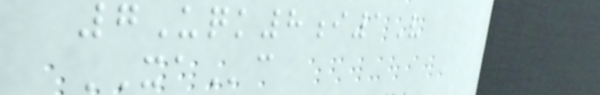7Uqk8i1V
XAc
